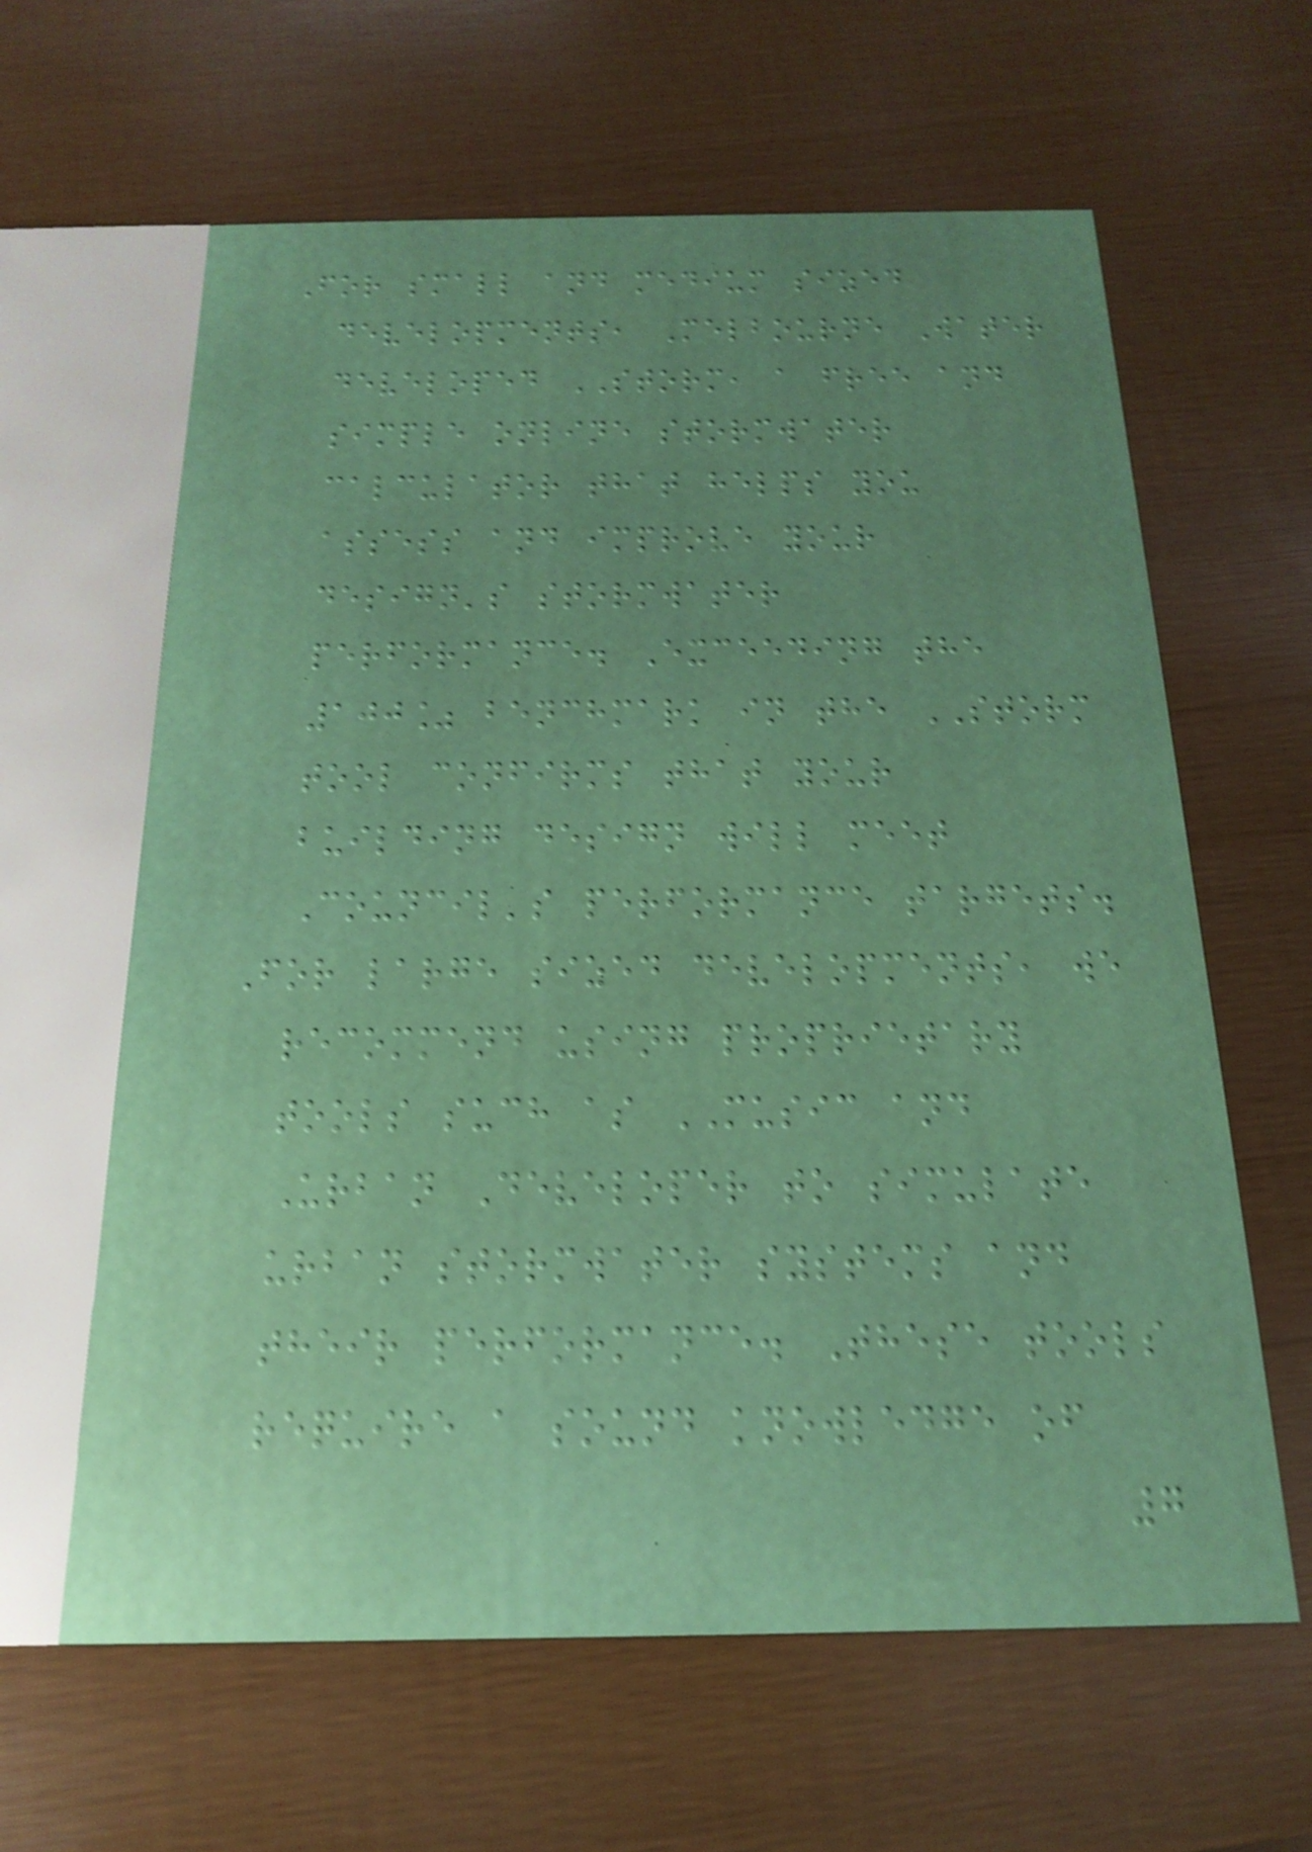For small and medium sized
developments, Melbourne Water
developed STORM, a free and
simple online stormwater
calculator that helps you
assess and improve your
design's stormwater
performance. Exceeding the
100% benchmark in the STORM
tool confirms that your
building design will meet
Council's performance targets.
For large sized developments, we
recommend using proprietary
tools such as MUSIC and
Urban Developer to simulate
urban stormwater systems and
their performance. These tools
require a sound knowledge of
7
